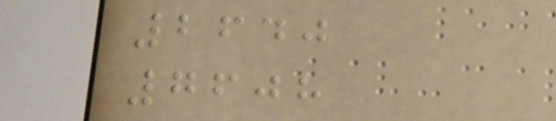2640
7608
